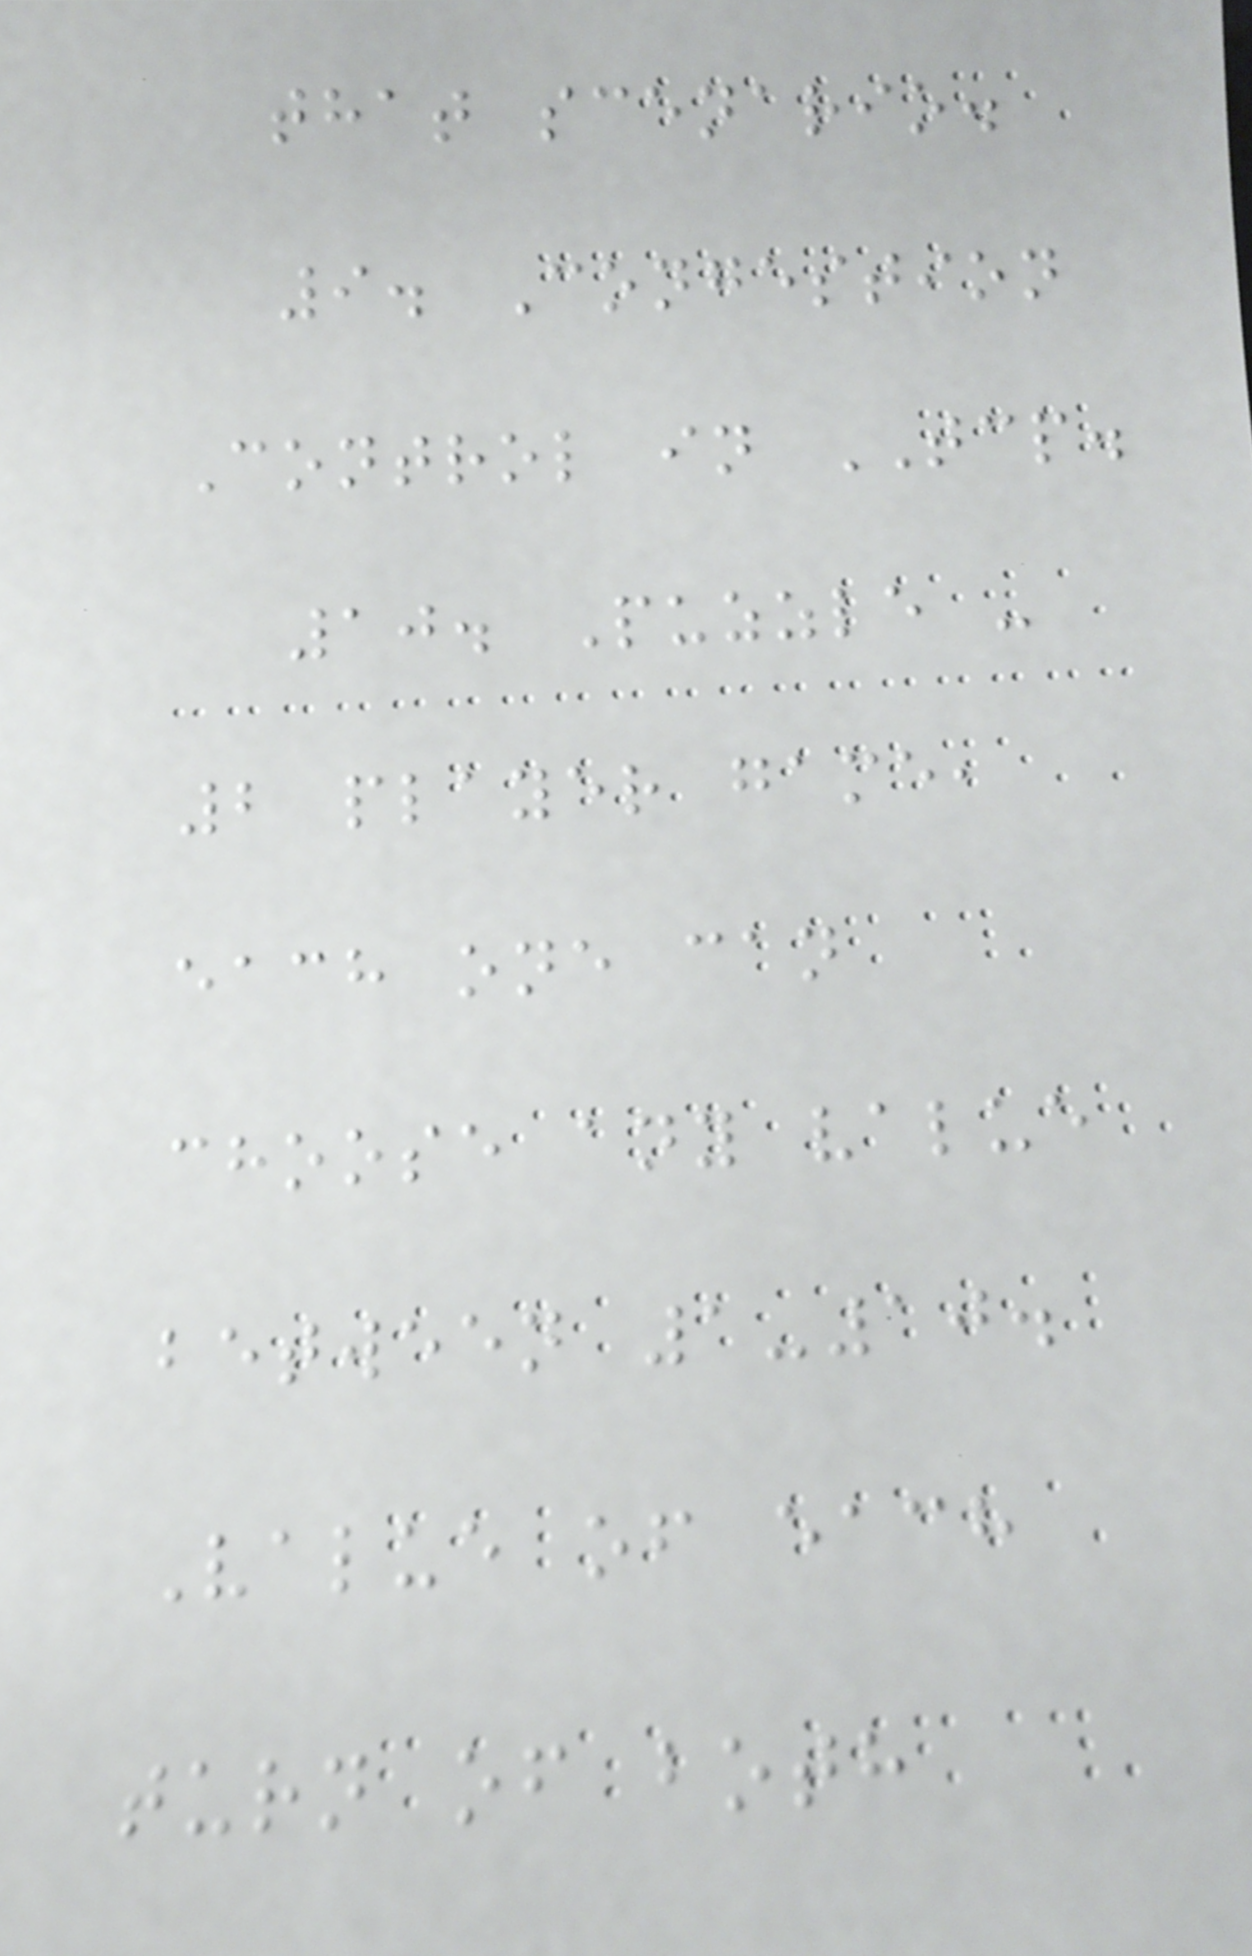that scenario.
9. Congestion
Control in TCP.
10. Puzzle -
2 player game,
each one can
choose any value
between 1-10.
Value of each
turn of both
